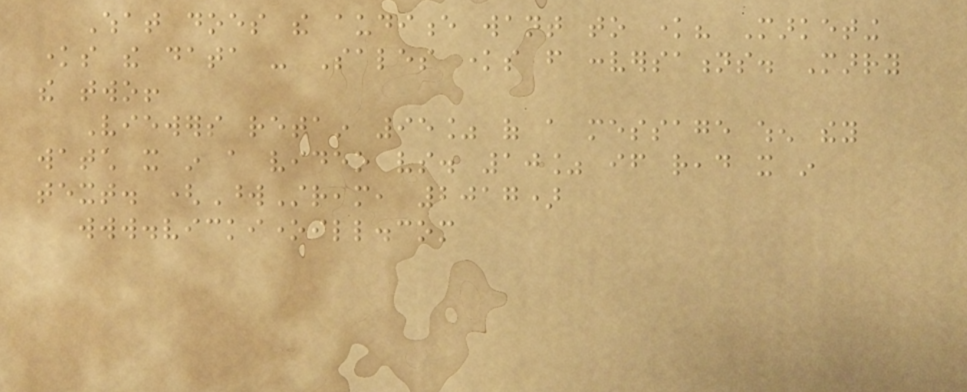What does the audience want to know? Marketing
knows the data - Sales knows from conversations. Marry
the two!
Viewers retain 95% of a message when they
watch it in a video vs. 10% if read it in
text. (WordStream, 2017)
www.vickioneill.com
